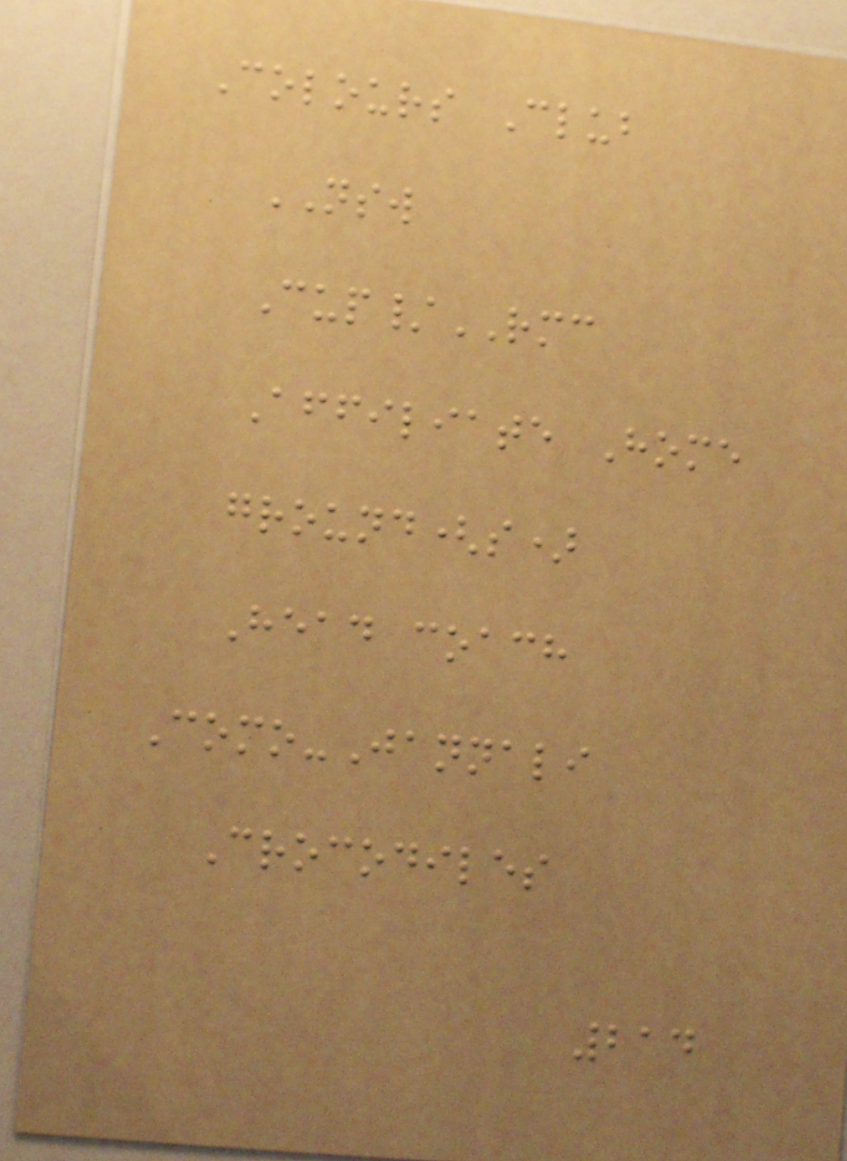Colours Club
NSW
Cup/RMC
Affiliate Home
ground(s)
Head coach
Como-Jannali
Crocodiles
214
